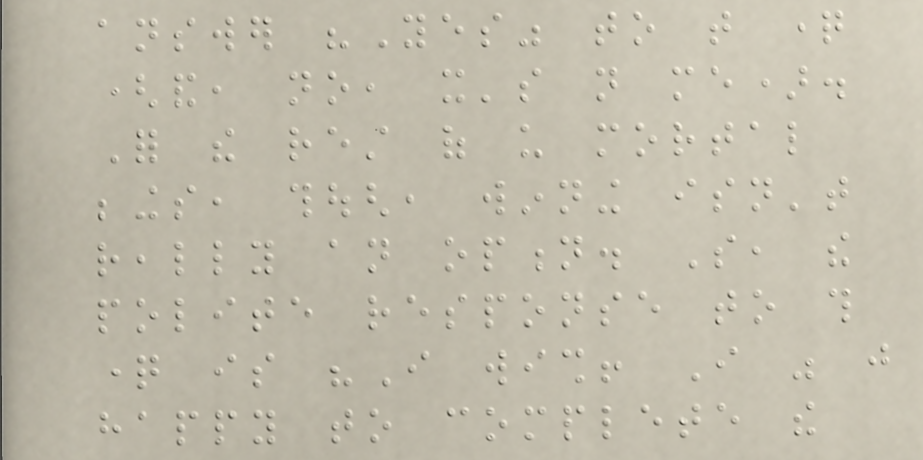answer "Yes" to that question
(and, no, it's not me).
For the rest of us mortal
beings, though, winning isn't
really an option. So, the
polite response to this
question is "I wish! I was just
happy to complete the
